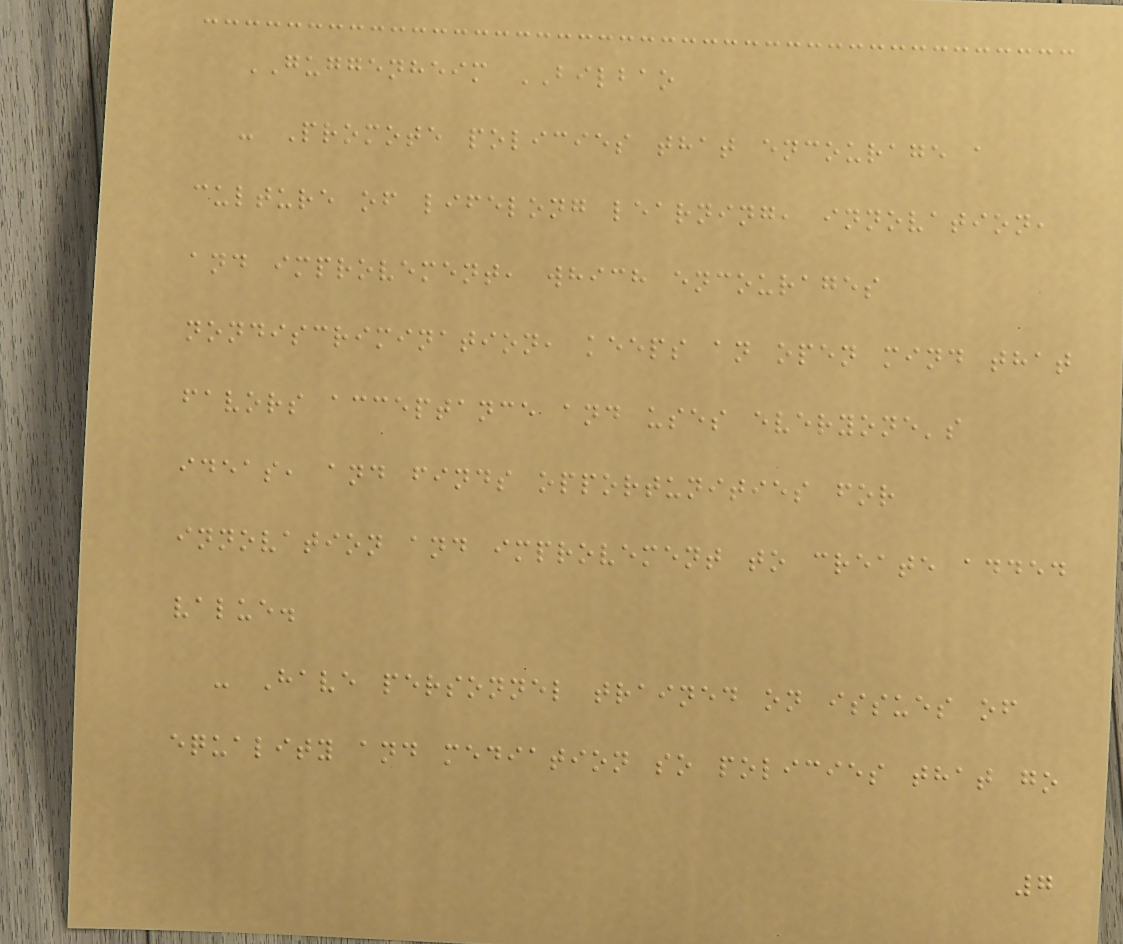GUGGENHEIM BILBAO
- Promote policies that encourage a
culture of lifelong learning, innovation,
and improvement, which encourages
nondiscrimination, keeps an open mind that
favors acceptance and uses everyone's
ideas, and finds opportunities for
innovation and improvement to create added
value.
- Have personnel trained on issues of
equality and mediation so policies that go
7
